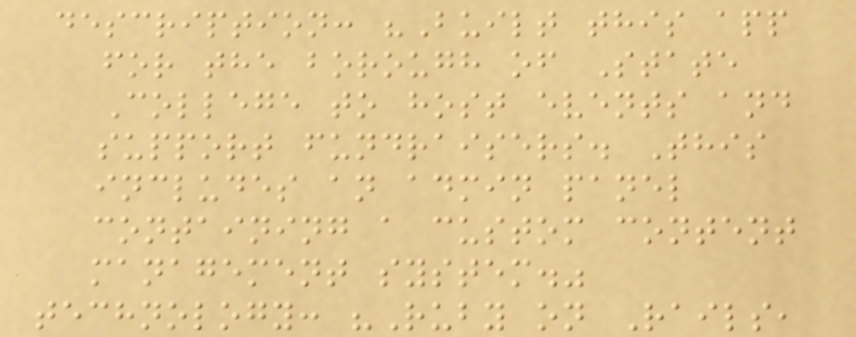description: "Built this app
for the borough of State
College to host events and
support fundraisers. This
includes an admin panel
containing a custom content
management system."
technology: "Ruby on Rails,
